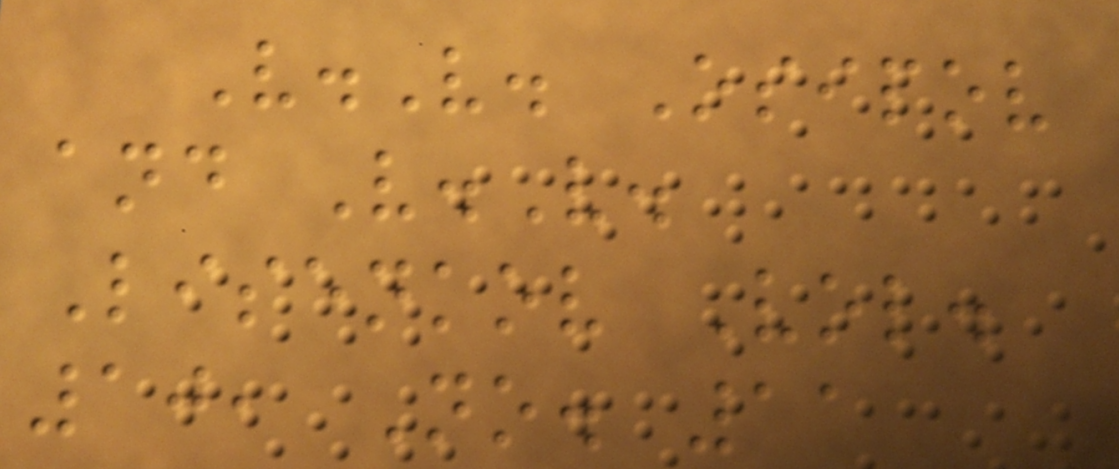V.V. Osipov
and V.V.
Lisenkov Vol.
10, No. 11
